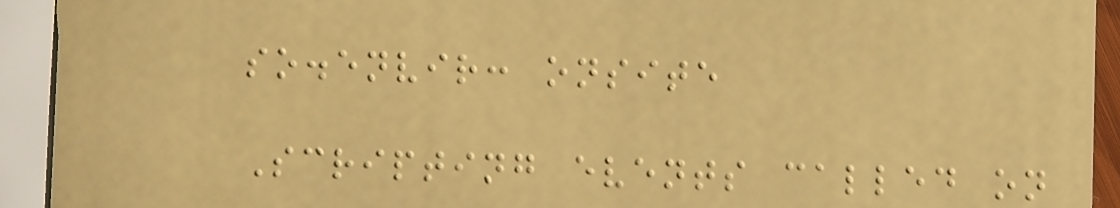so.envir: onsite
Scripting events called on
